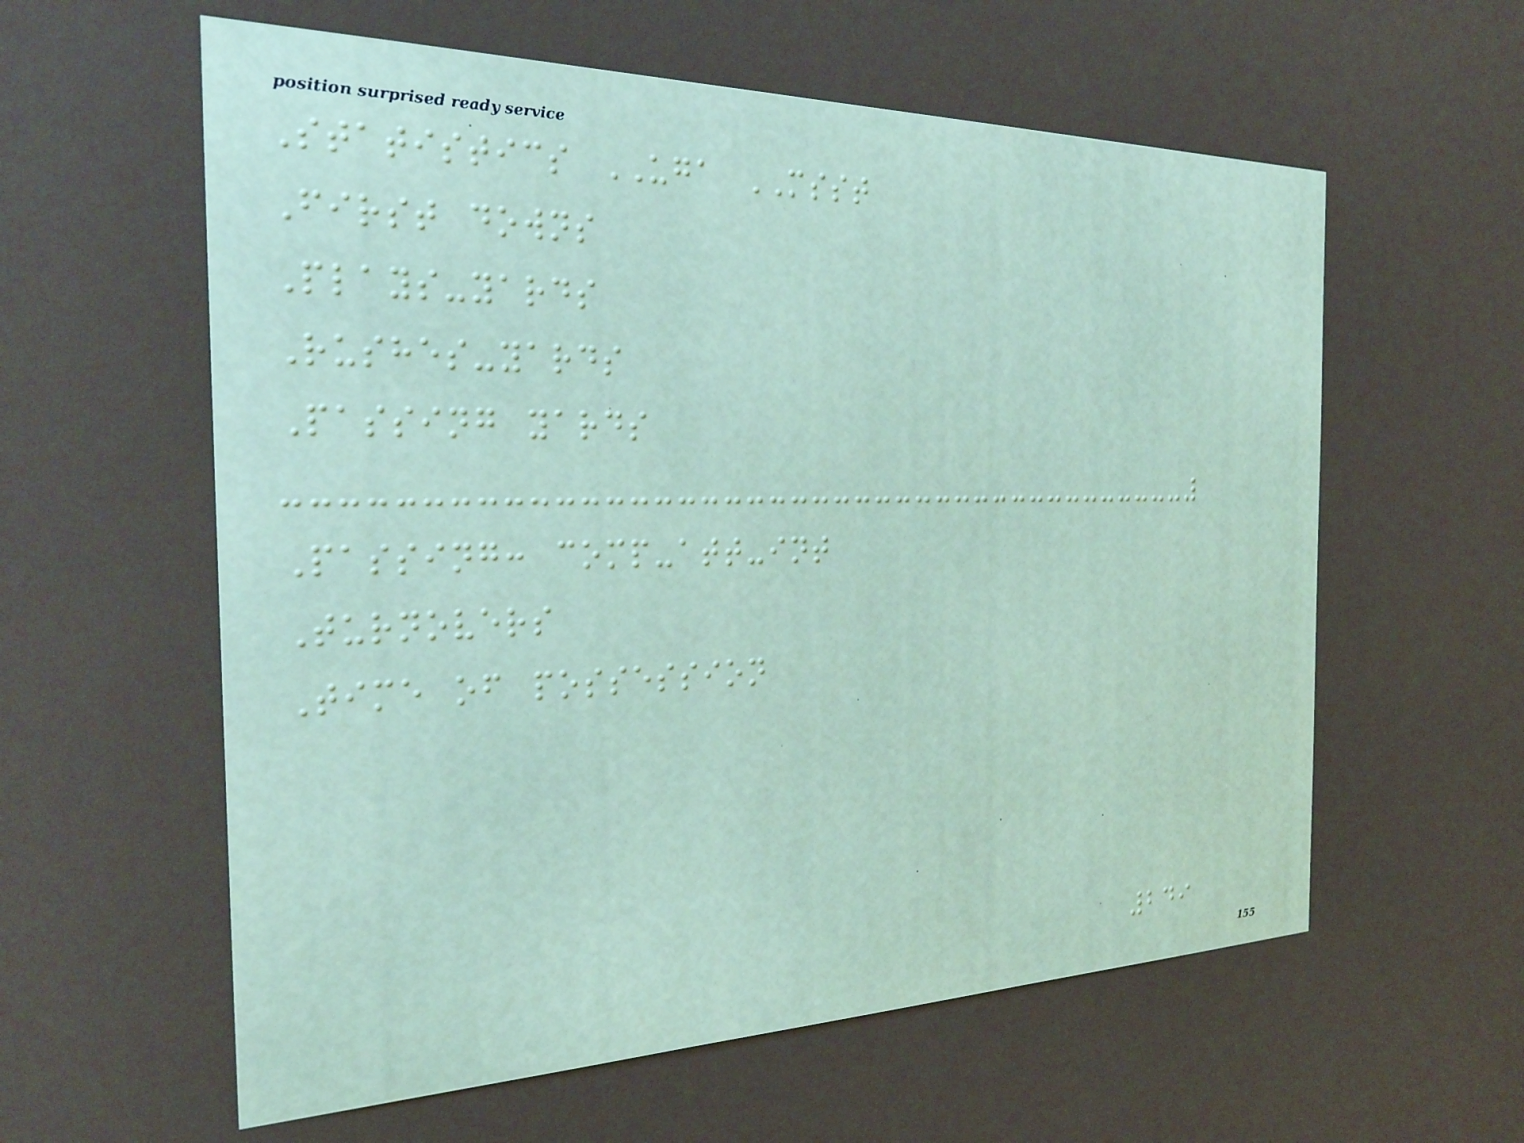Statistics UGA MSST
First downs
Plays-yards
Rushes-yards
Passing yards
Passing: comp-att-int
Turnovers
Time of possession
249
